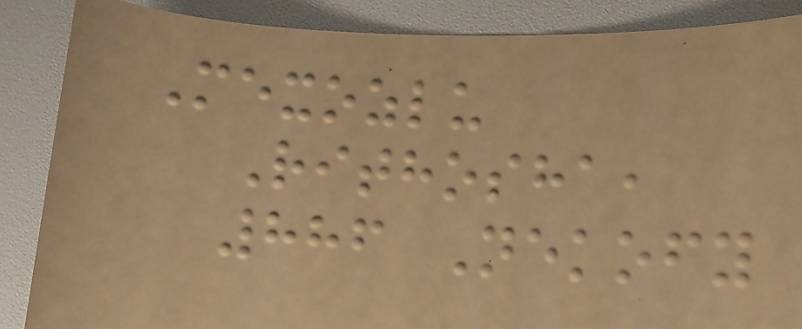Mexozlu
Rithosha,
886 Nekofy
